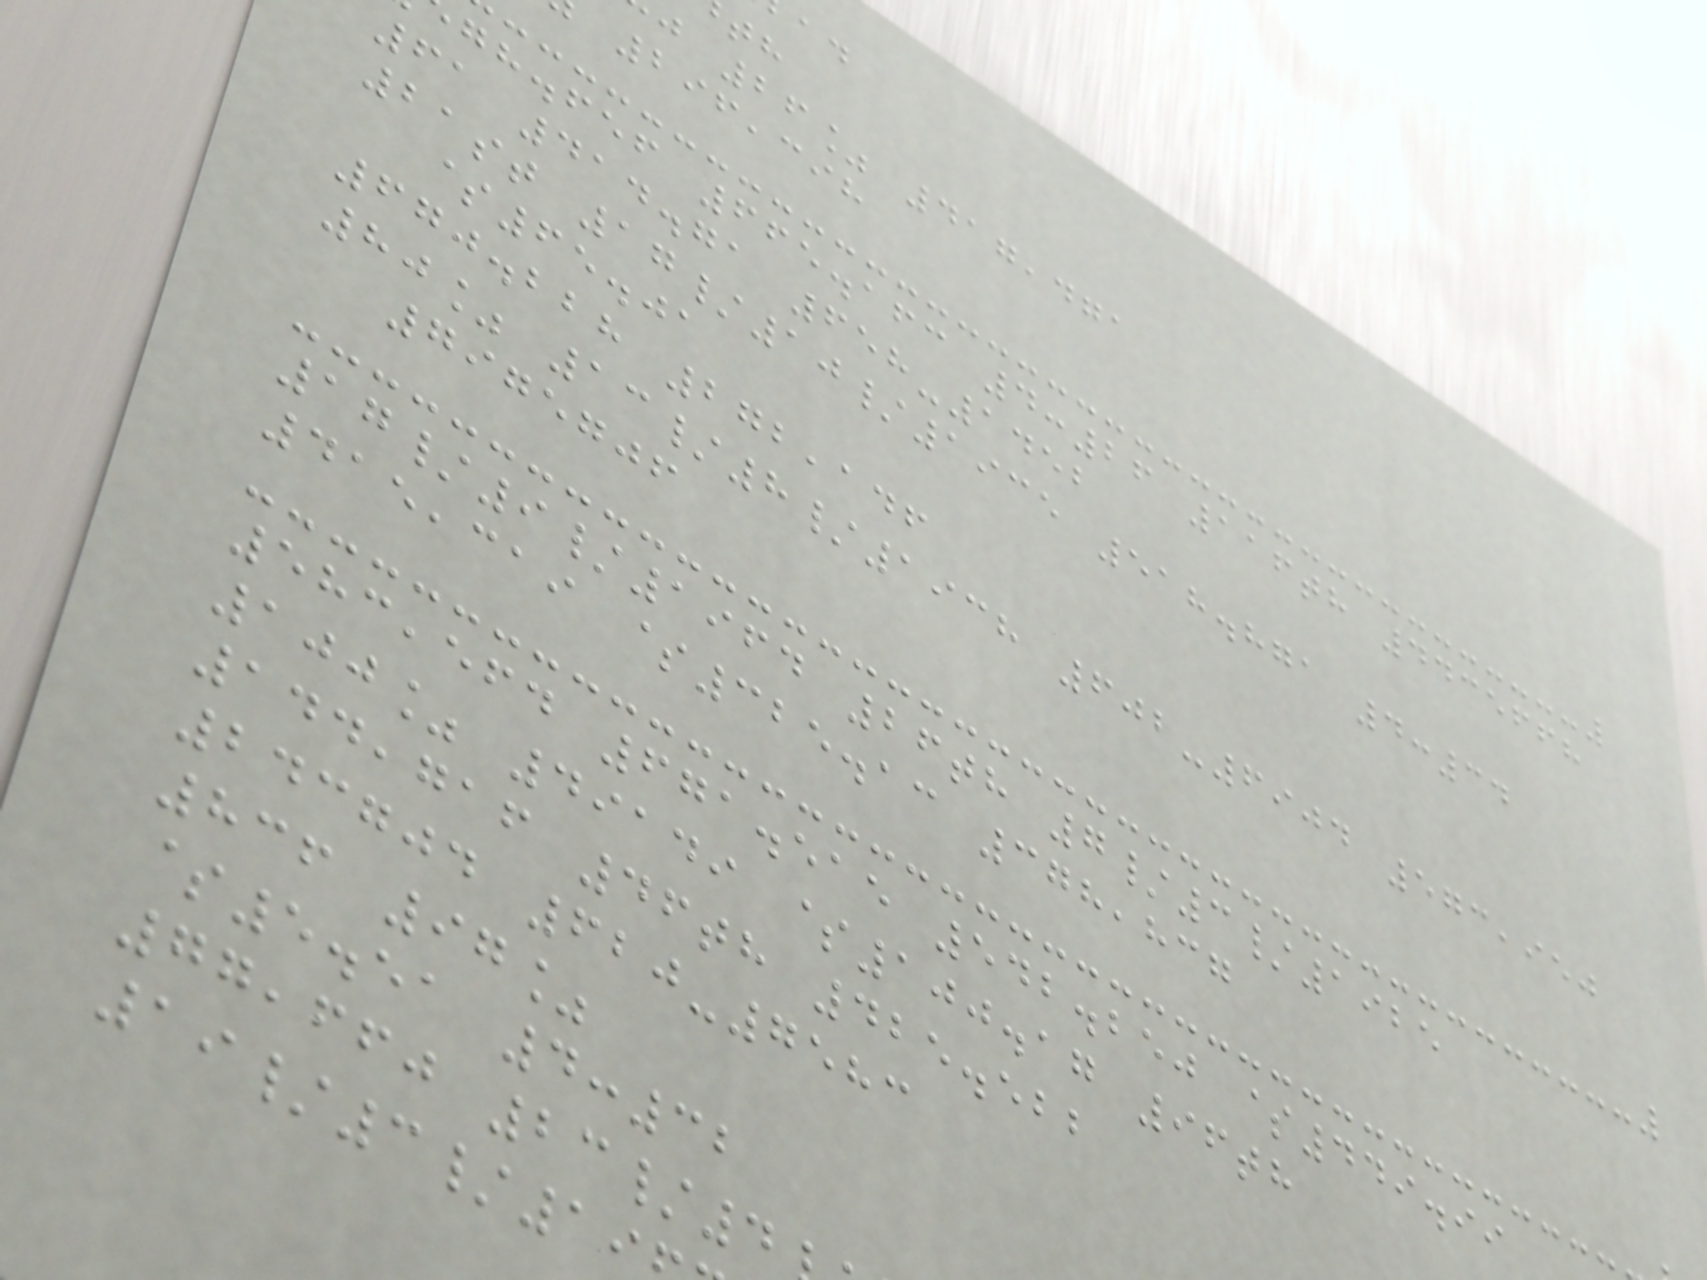j 26% 417,471
296,398
gh.fef 665.163 4:26 116th 4435668
61 414.71 658-1452
21st 17/10/1935 518.871 4:34
$65.01
670.228 272,146
80% 13/8/1938 602-6904 573,950
7975706
17/9/1964 26th 7/3/1925
415,319 $325.13 378,837
583,564 671.515 542.250 $449.99
100% 49149 $100.17 96th
144,716 46th 425.522
243704 620-7583
836 97%
$5.51 4:32
77,660 23/4
19/3/19
